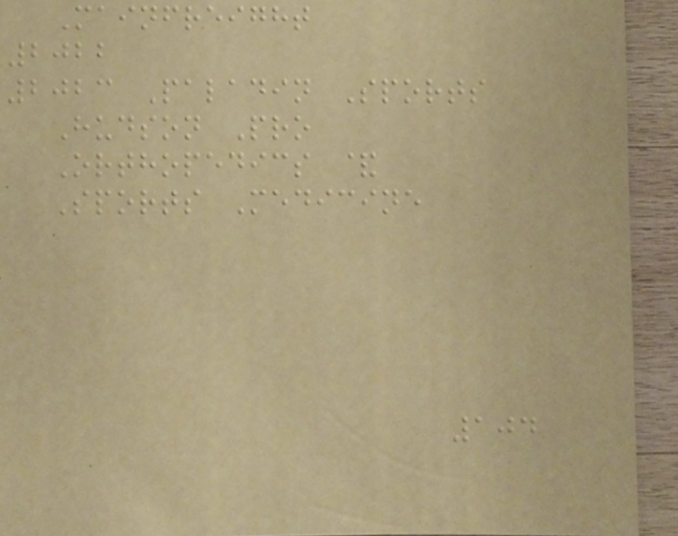Mainfreight
2022
2023 Paladin Sports
Hudson Pro
Orthopedics &
Sports Medicine
104
